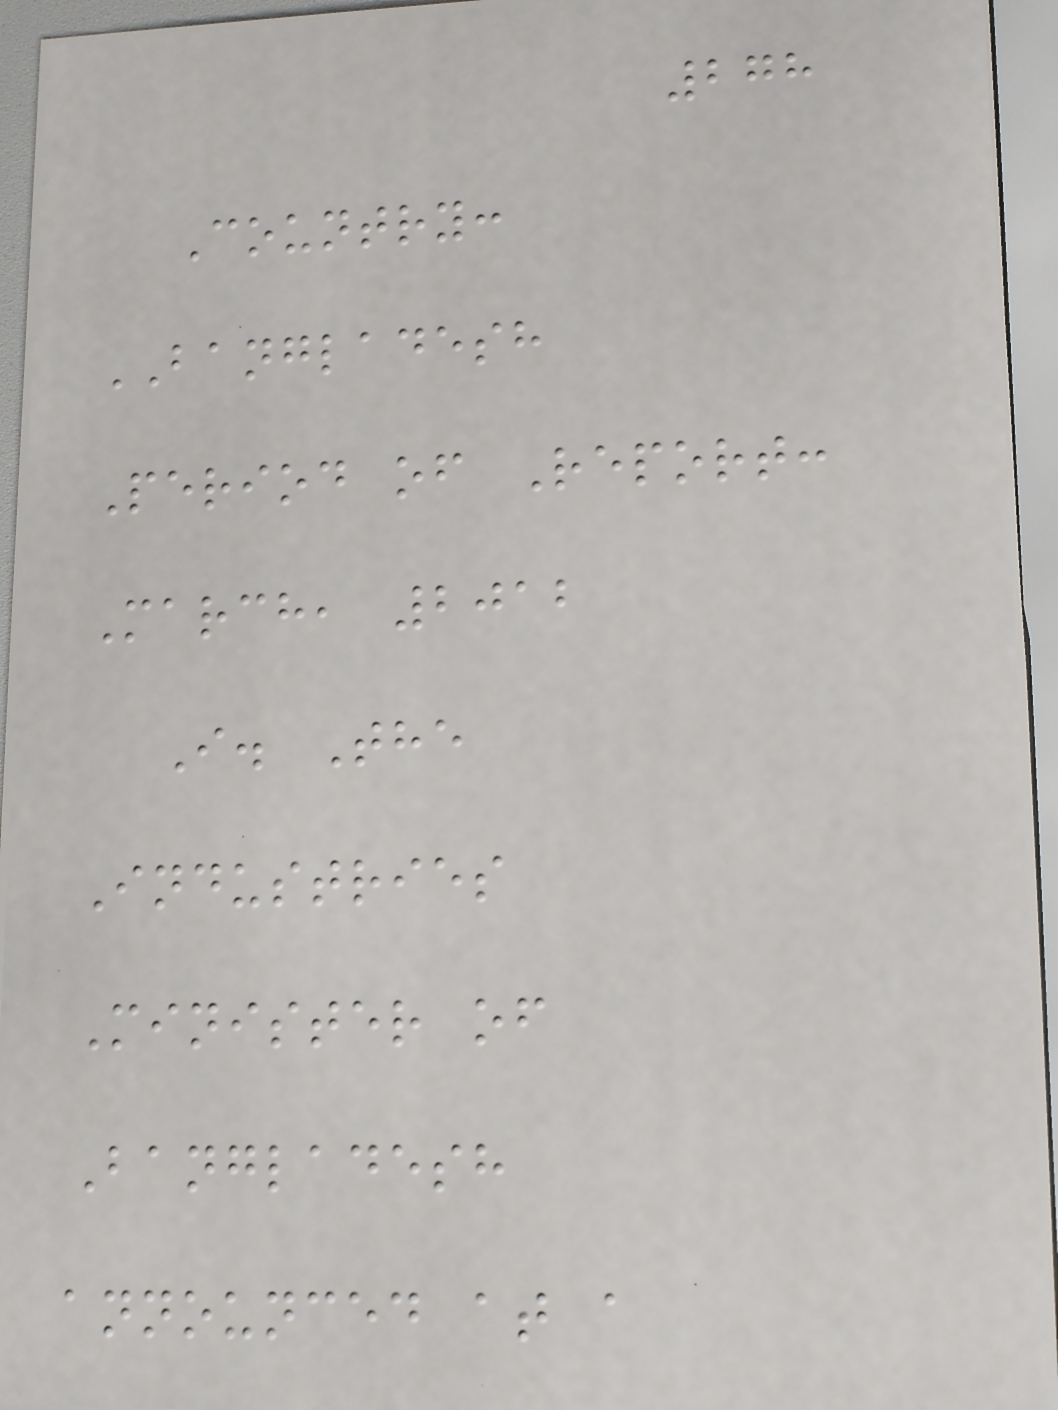278
Country:
BANGLADESH
Period of Report:
March, 2012
I. The
Industries
Minister of
Bangladesh
announced at a
